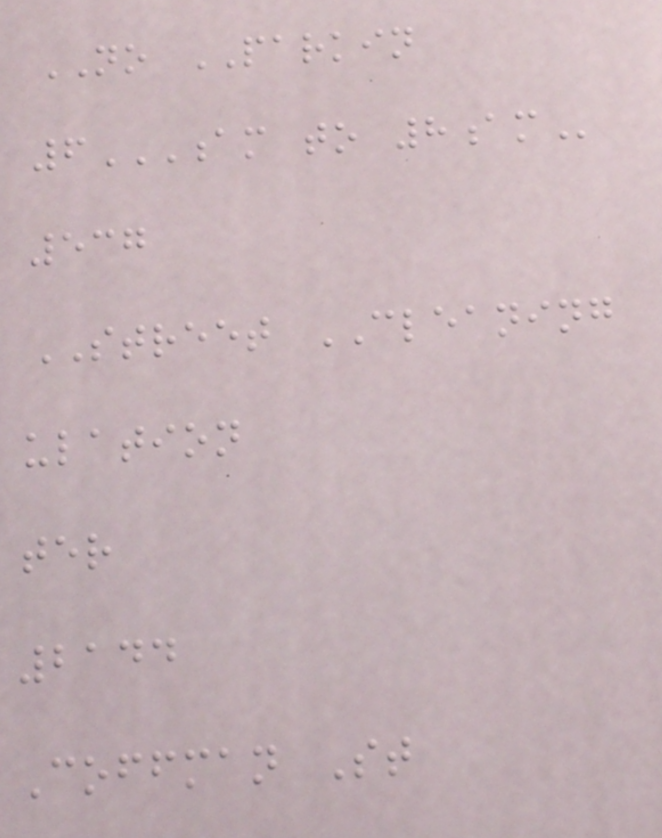NO PARKIN
6AM TO 8AM
537
STREET CLEANING
ulation
ter
2144
Coffman St
